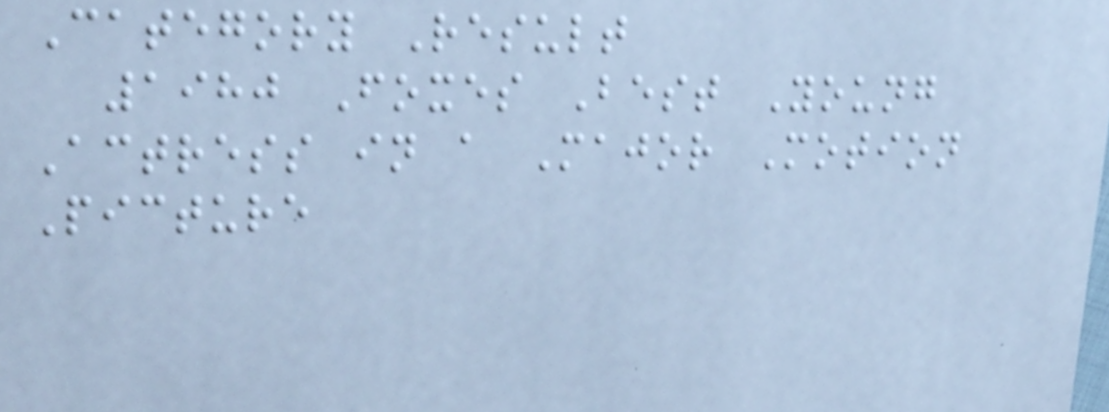Category Result
1980 Foxes Best Young
Actress in a Major Motion
Picture
